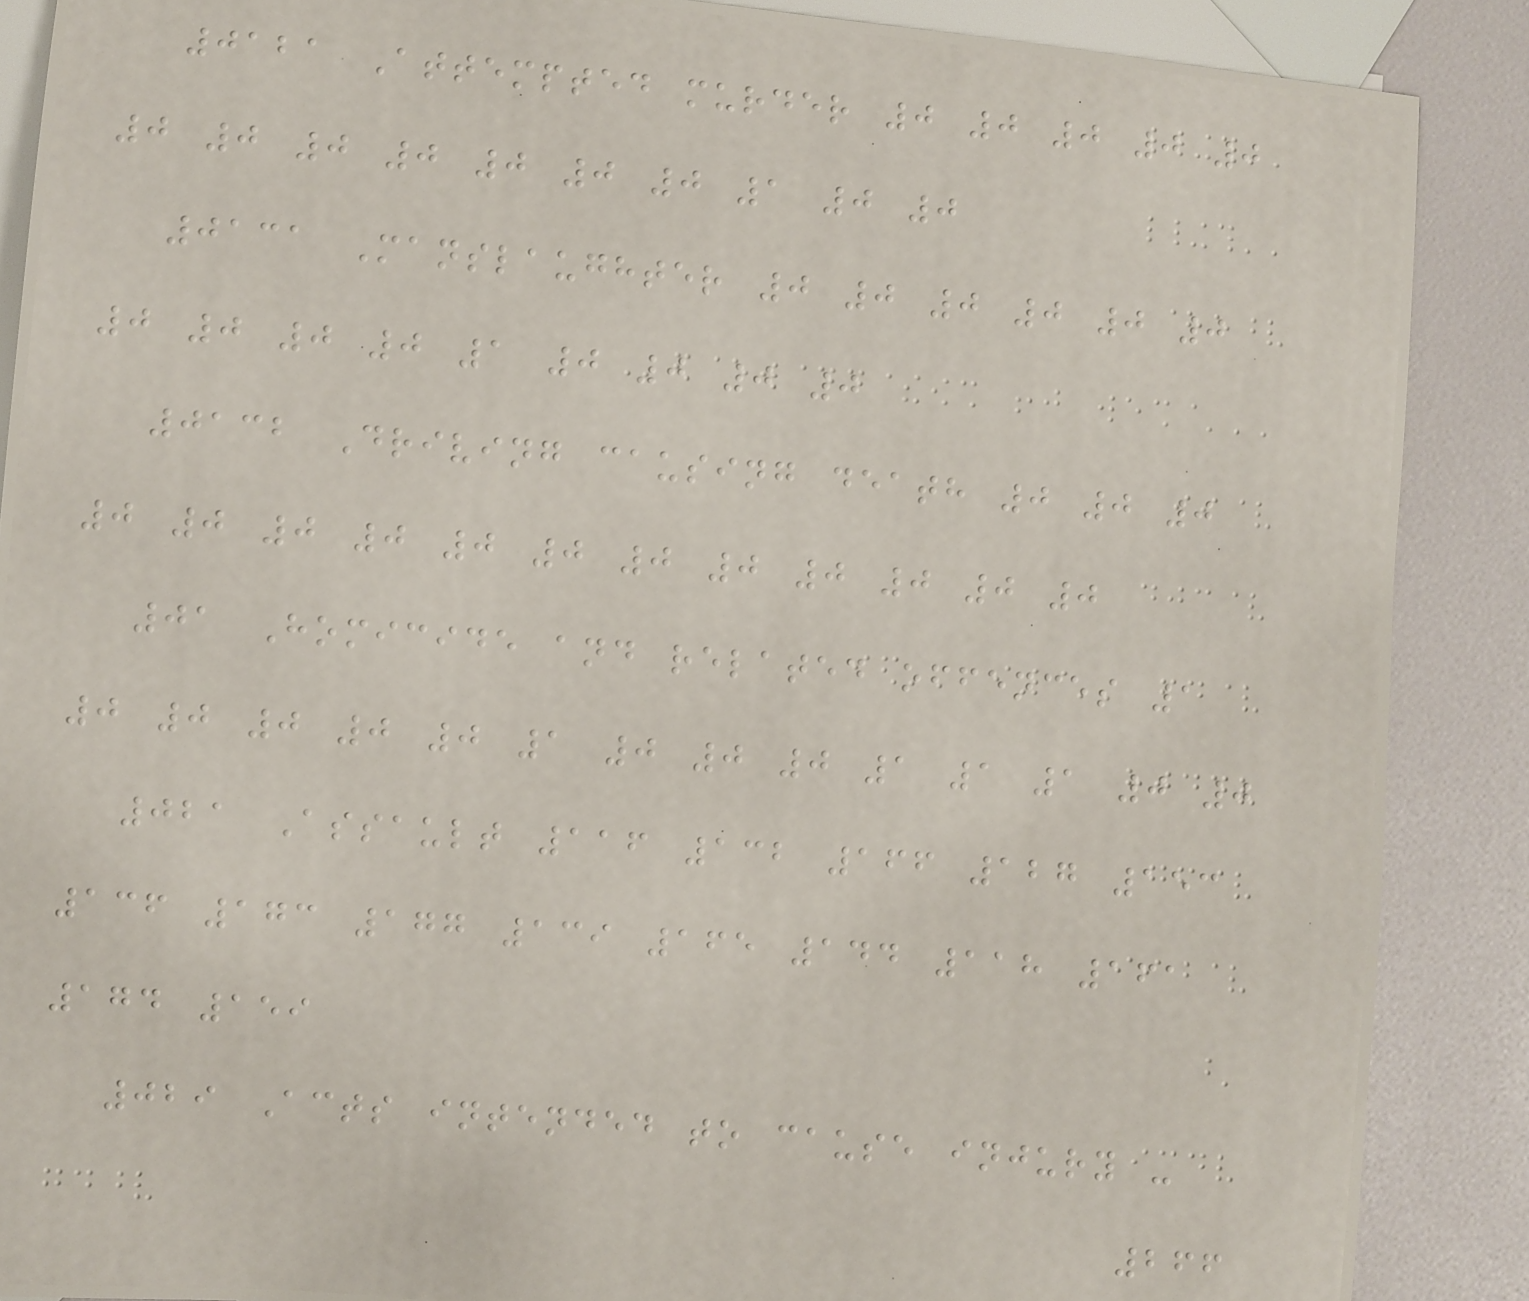0121 Attempted murder 0 0 0 0 0
0 0 0 0 0 0 0 1 0 0
0131 Manslaughter 0 0 0 0 0 0
0 0 0 0 1 0 0 0 0
0132 Driving causing death 0 0 0
0 0 0 0 0 0 0 0 0 0 0 0
01 Homicide and related offences 1
0 0 0 0 0 1 0 0 0 1 1 1 0 0
021 Assault 116 132 166 127 153
136 173 177 139 165 144 118 161
174 159
029 Acts intended to cause injury -
266
